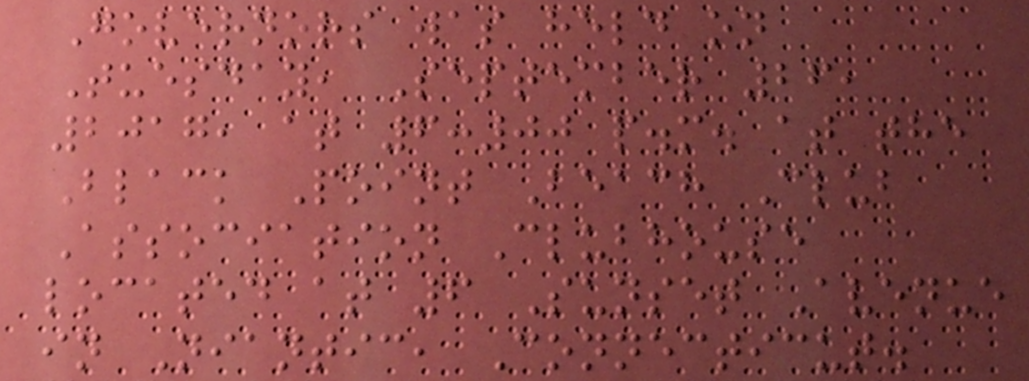Governors was held on
Tuesday, September 26,
2017, at 6:00 p.m. at the
Black Point Beach Club
Association Clubhouse
located at 6 Sunset Avenue
in Niantic, Connecticut.
